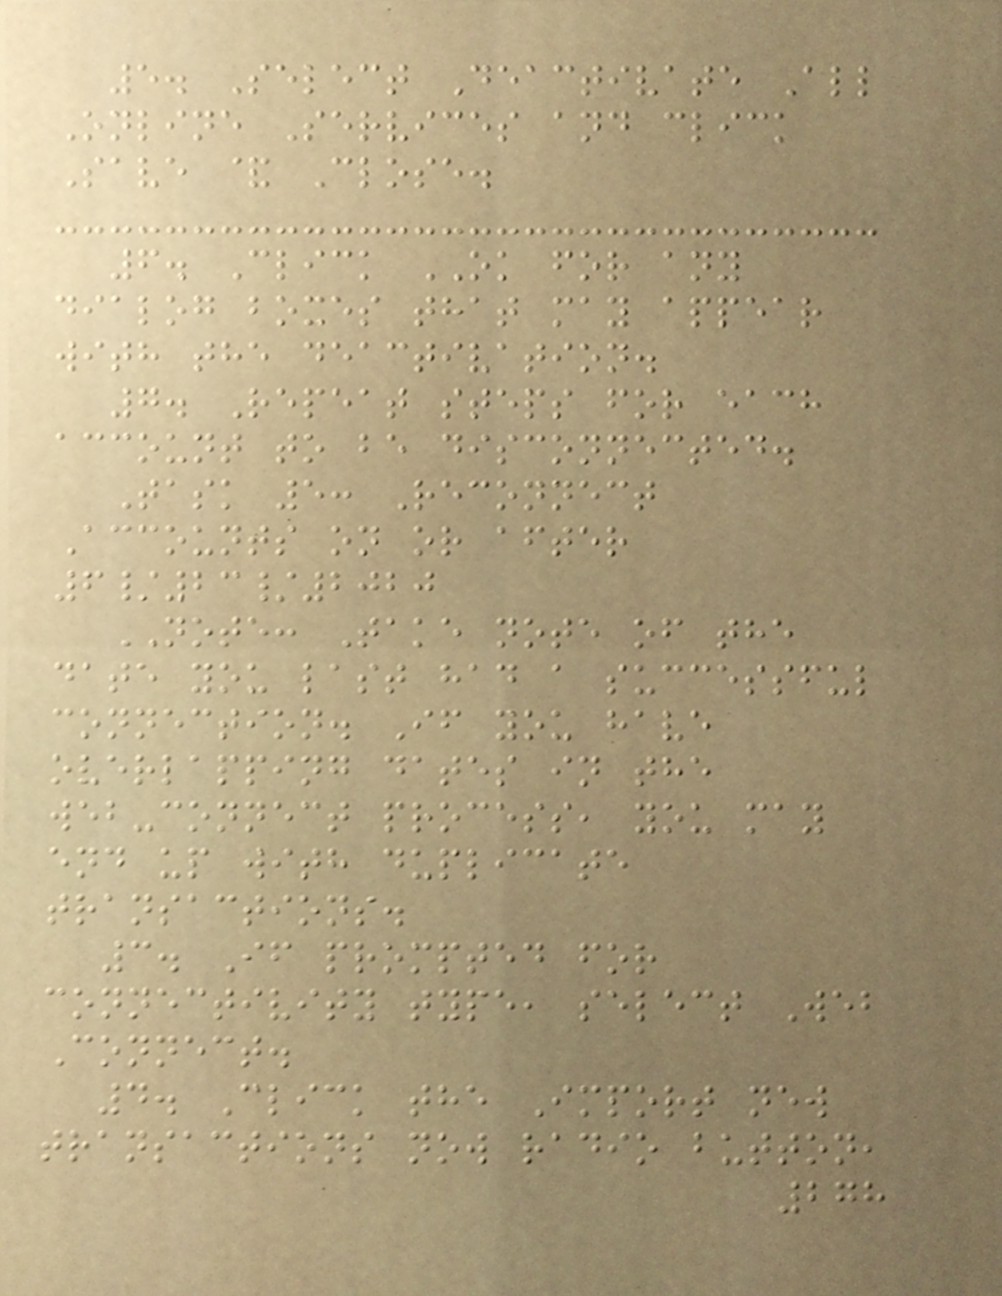5. Select Deactivate All
Online Services and click
Save & Close.
6. Click OK for any
dialog boxes that may appear
with the deactivation.
7. Repeat steps for each
account to be disconnected.
Task 5: Reconnect
Accounts on or after
6/23/2020
NOTE: Take note of the
date you last had a successful
connection. If you have
overlapping dates in the
web-connect process, you may
end up with duplicate
transactions.
3. If prompted for
connectivity type, select Web
Connect.
4. Click the Import new
transactions now radio button,
278
